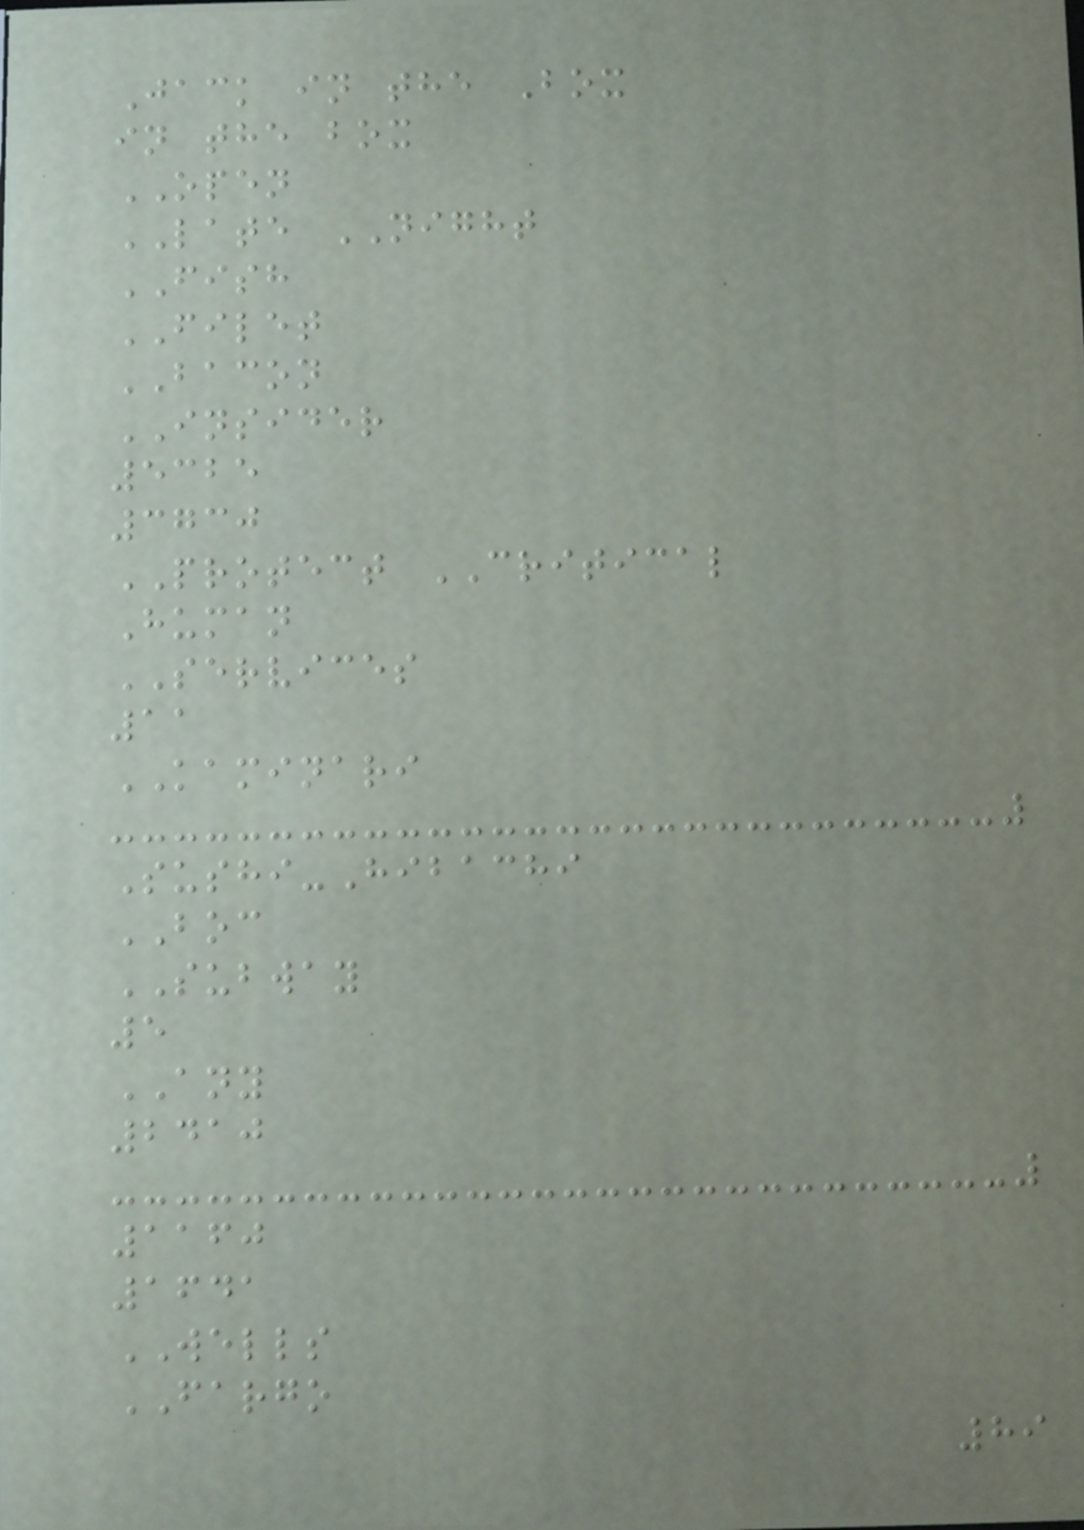Jack in the Box
in the box
OPEN
LATE NIGHT
FISH
FILET
BACON
INSIDER
5325
3730
PROTECT CRITICAL
Human
SERVICES
11
KAMINARI
Sushi-Hibachi
BOC
SUBWAY
5
ANY
2410
1160
1641
WELLS
FARGO
89
